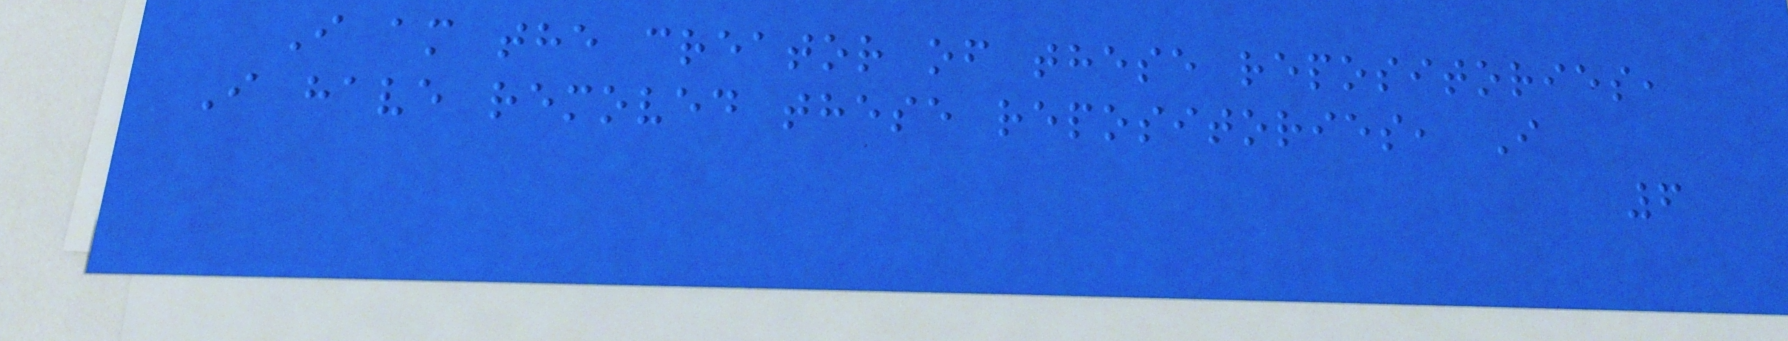I am the creator of these repositories,
I have removed these repositories, I
6
